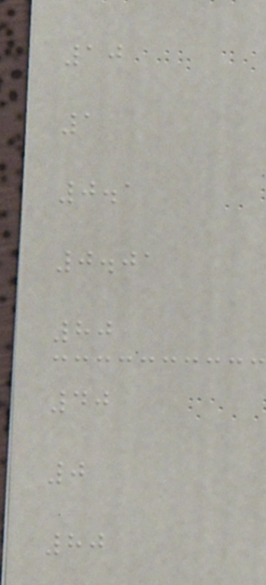10
1
0.1
0.01
80
40
0
80
